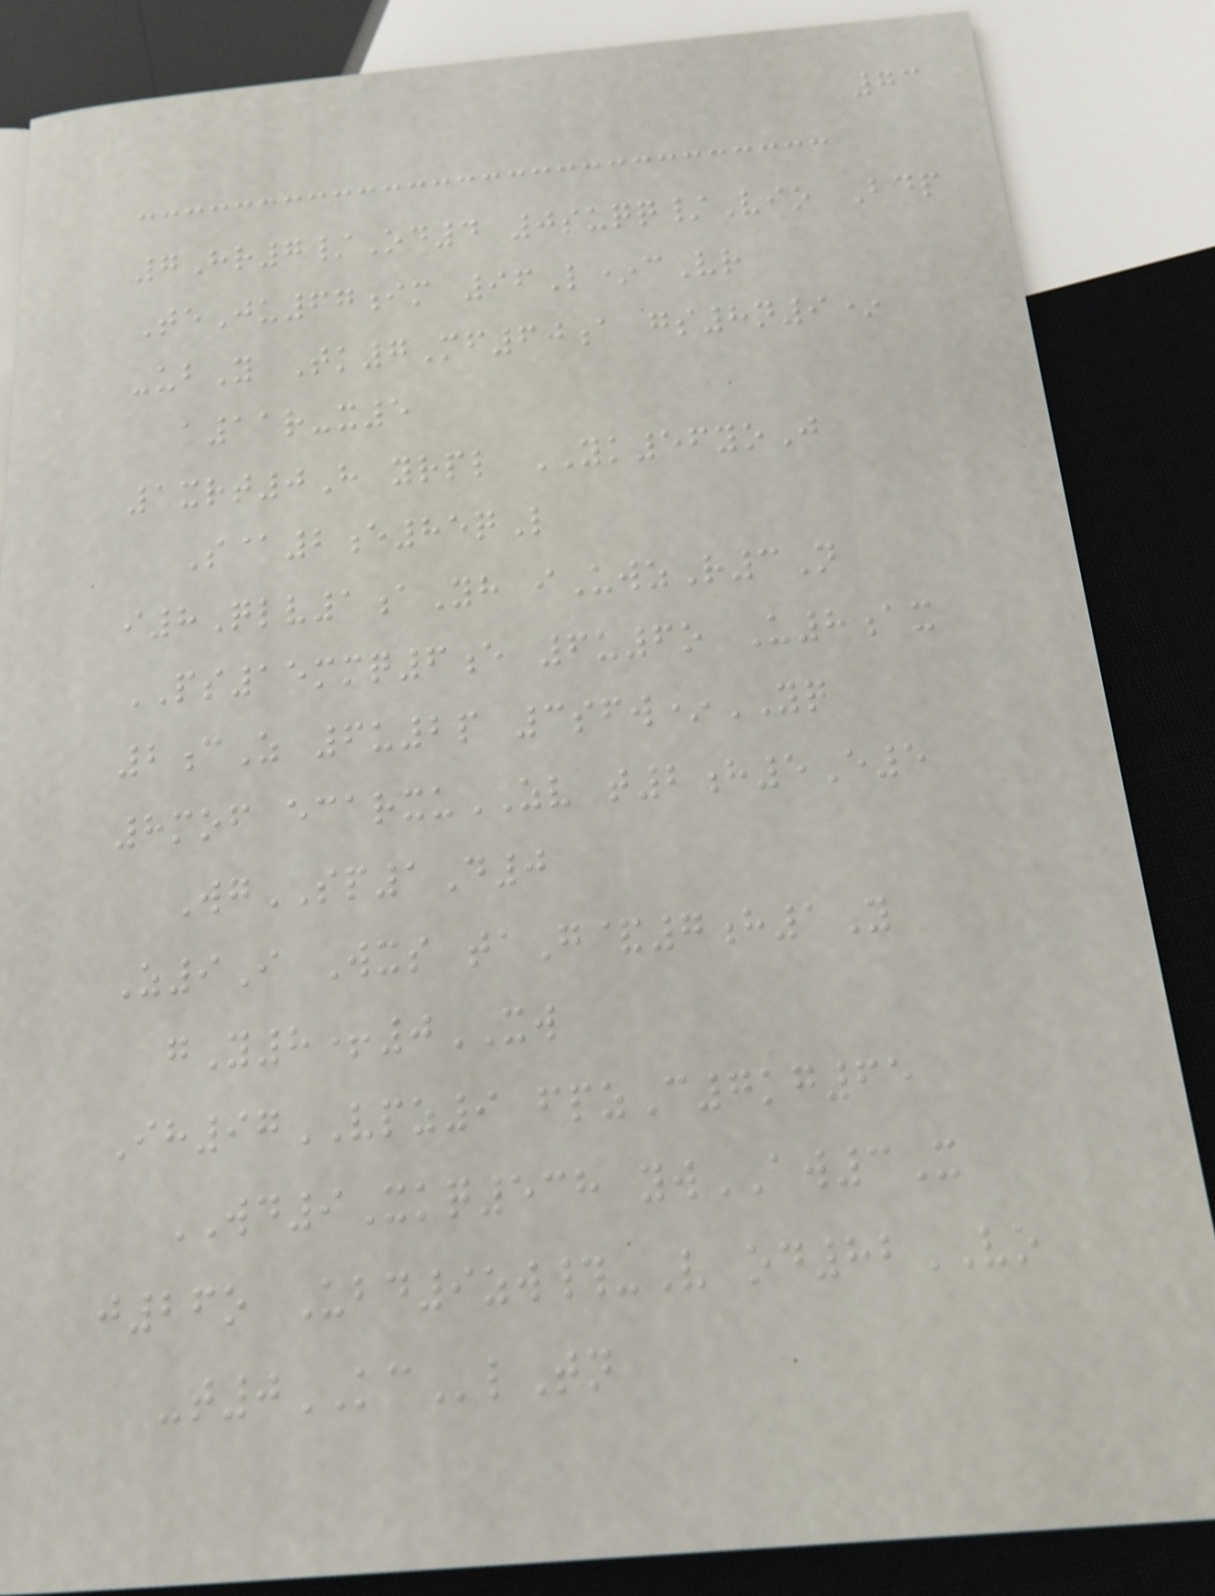73
7Hr7/Od4 0suqq/Vio Bdp
TeJu67im 96L*cVr
-ubY Tk7Mf60a gs8n9*
a11r-x5
1xrt0H yrpl YK56yoJ
S@2e85qL
i8Qlv1aYh iUwzR3N
PS15mmq6e 6u6o U8ax
2cZ 6u2p 3sfw*YQ
8mof ecarxuZV t2h5E5
WgSP1D0
Z9I Wxs taG&7h1Y
gY8+0XW
Ih97VPZ9 fpzC7kg65
WD9Xkq538 ywAW3X
j26o Ubd9zw#-V od82VO
-t0KClTn
